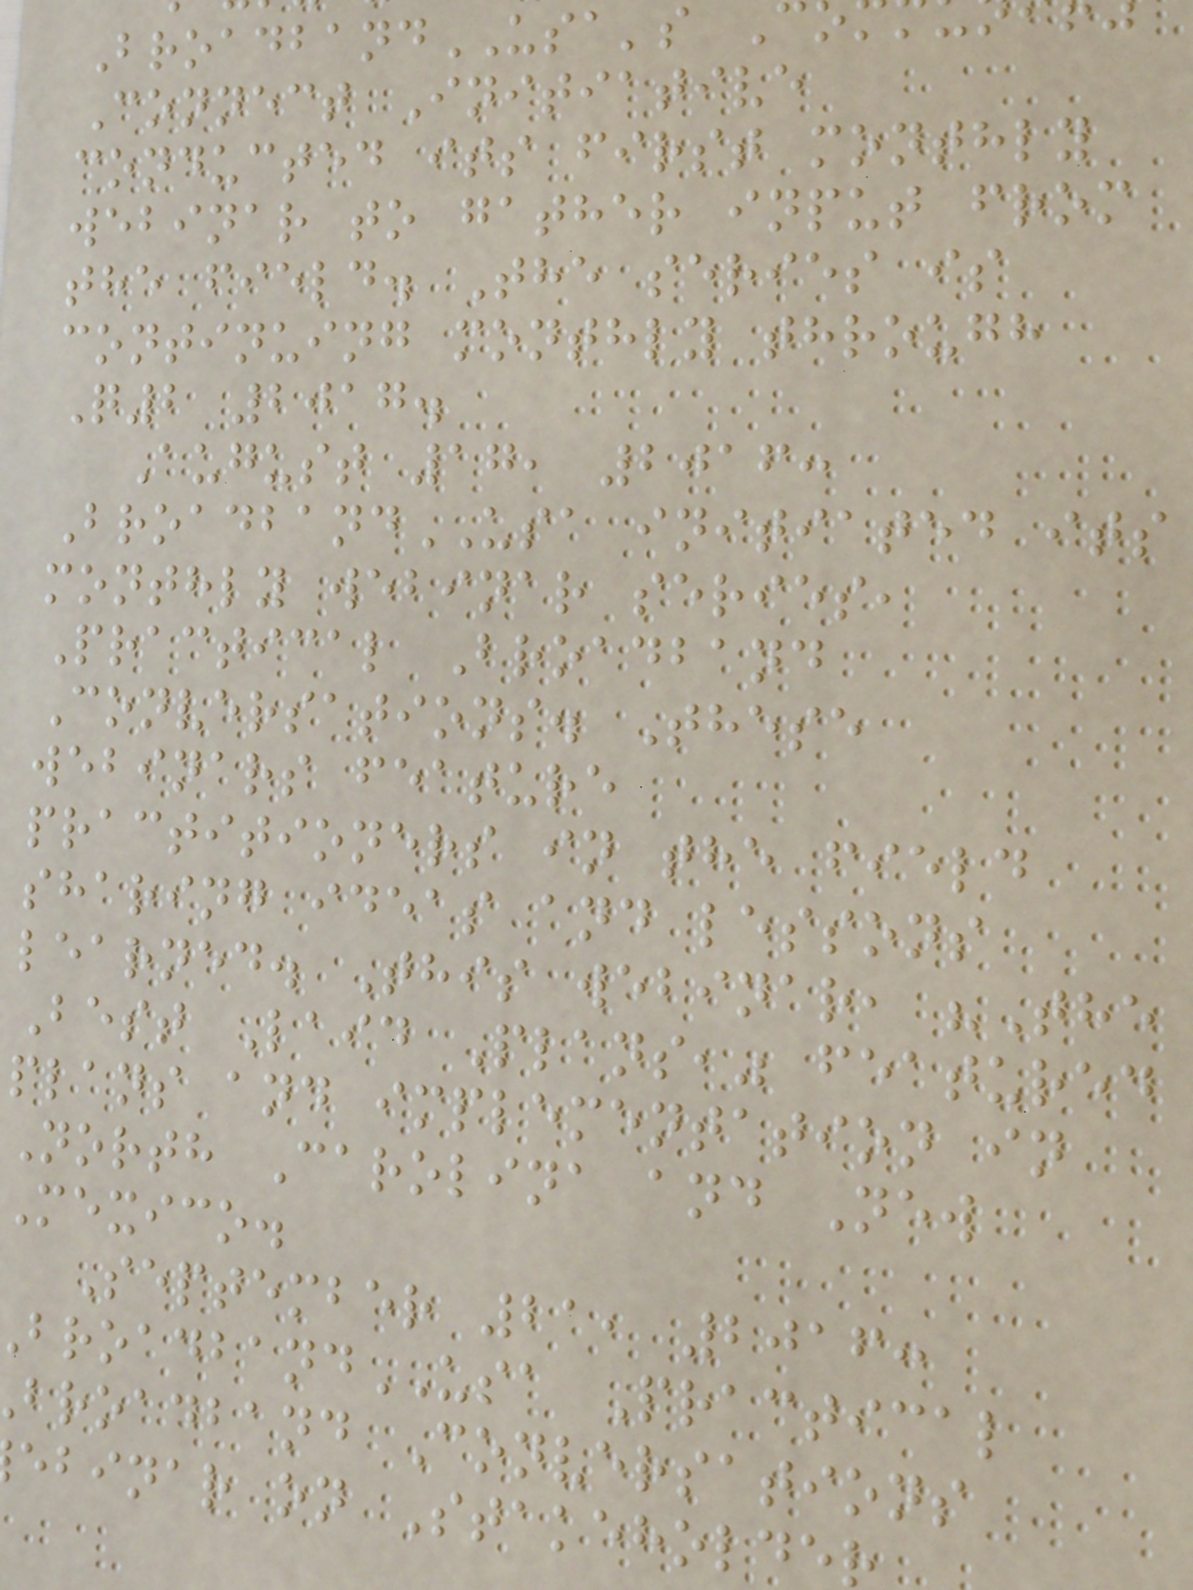BroadbandUSA's
Connect Initiative
conducted its first monthly
webinar to gather input from
the field. The series is
continuing monthly through
Q2 2017.
August 17, 2016:
BroadbandUSA initiated its
monthly webinar series,
Practical Broadband
Conversations. These
webinars feature
practitioners in the field
sharing ideas and lessons
learned. This webinar, "The
Best Laid Plans," featured
plans and implementation in
North Carolina and New
Mexico.
September 21, 2016:
roadbandUSA Practical
broadband Conversations
ebinar on Stakeholde
